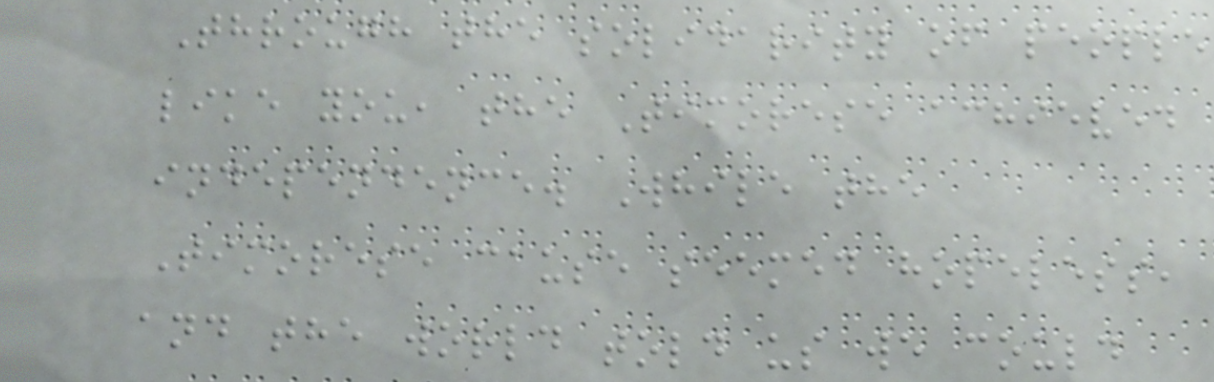Through the solidarity of people
like you, the Timorese achieved
independence. While the
Timorese cause seemed hopeless,
and the world told us we could
